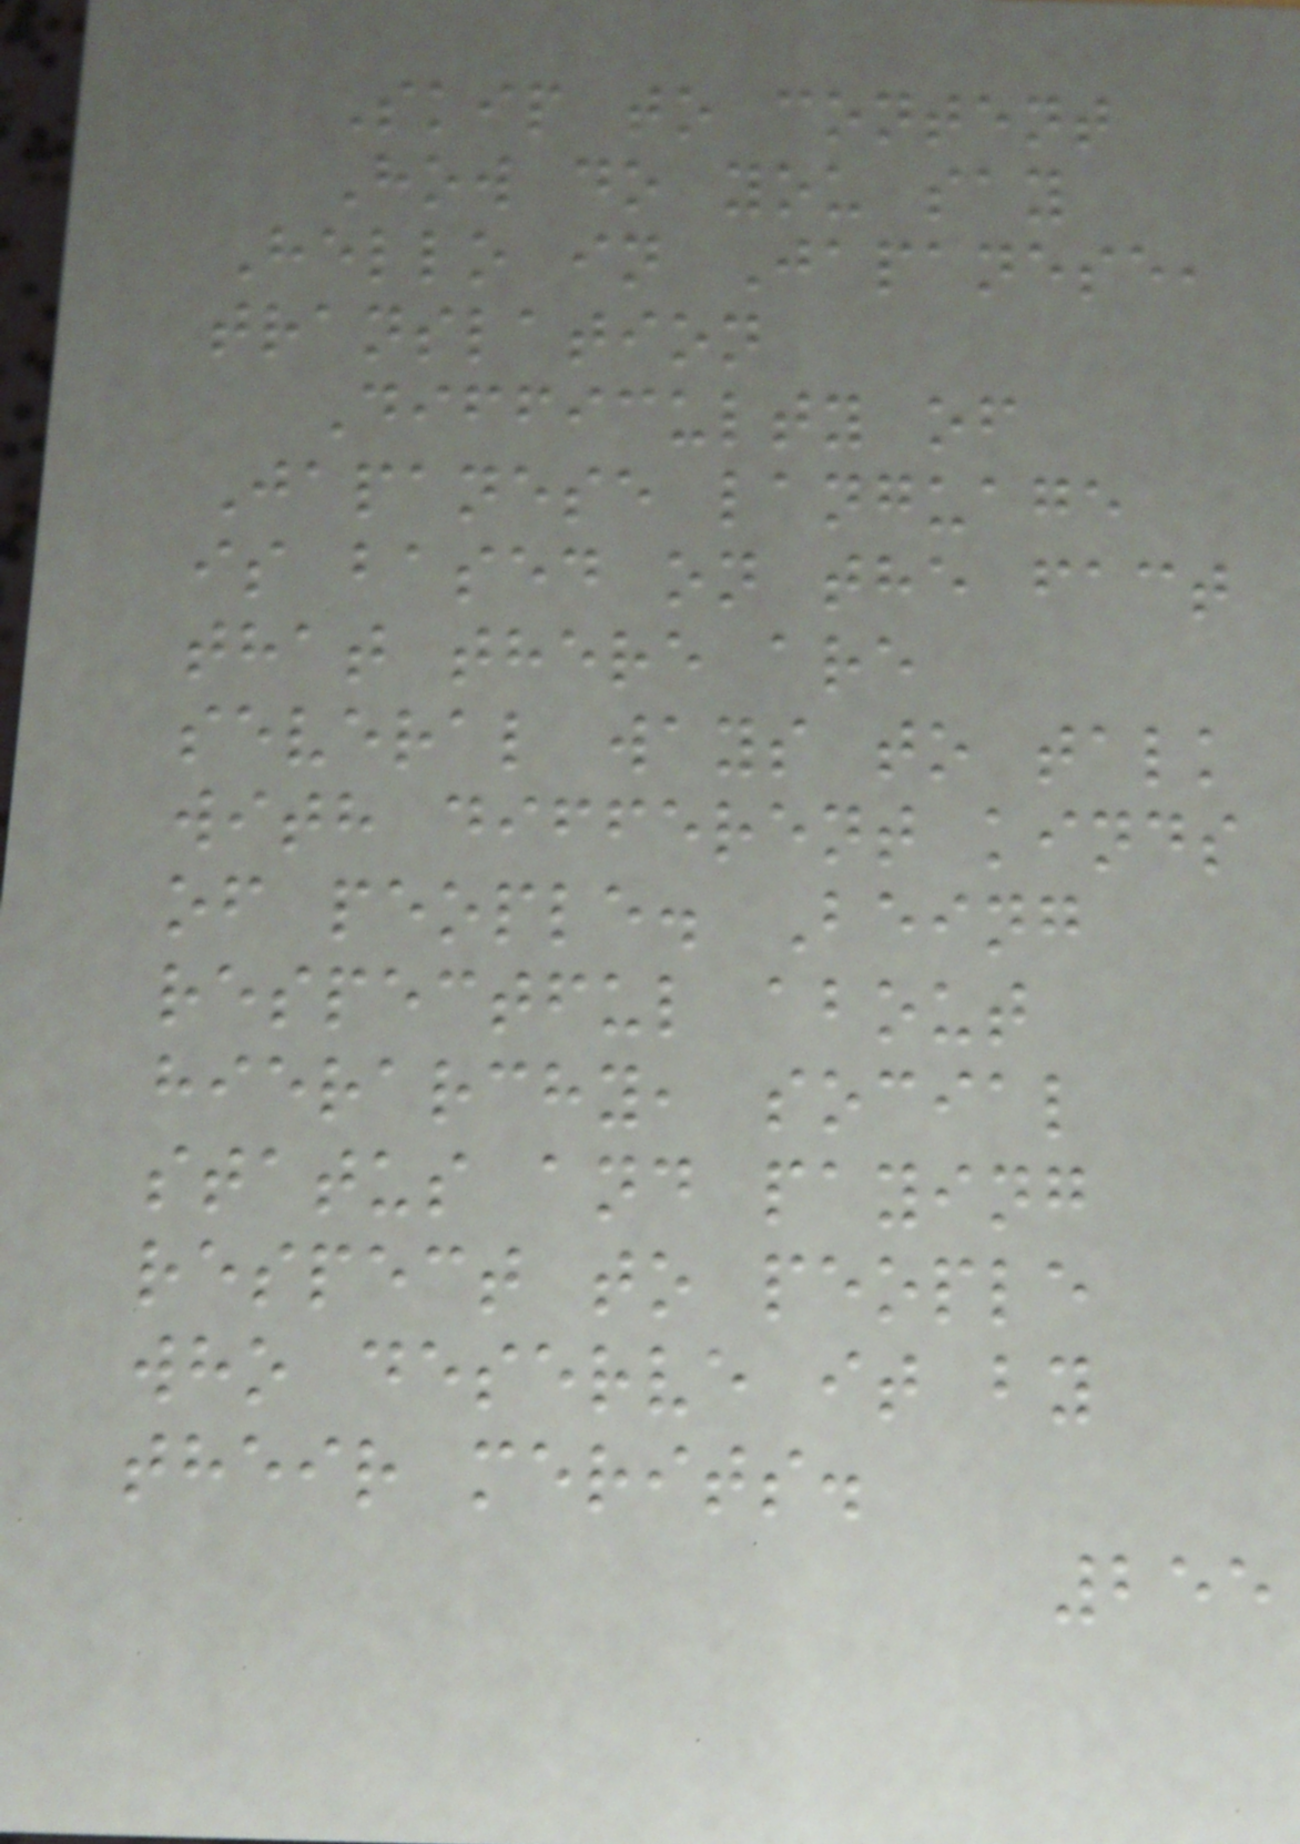Skip to content
How do you say
Hello in Japanese,
translation
Difficulty of
Japanese language
is based on the fact
that there are
several ways to talk
with different kinds
of people. Being
respectful about
hierarchy, social
status and paying
respect to people
who deserve it by
their merits.
255
